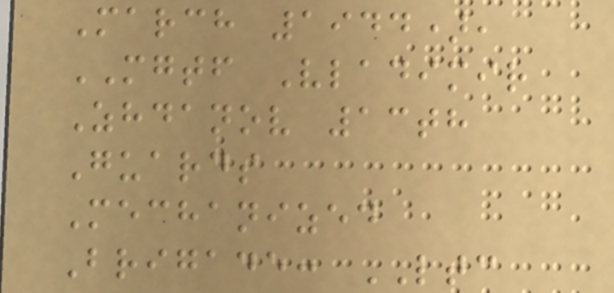March 1944),
MGTF Vladimir
Zhdanov 13th
Guards
Mechanized
Brigade: LTC
